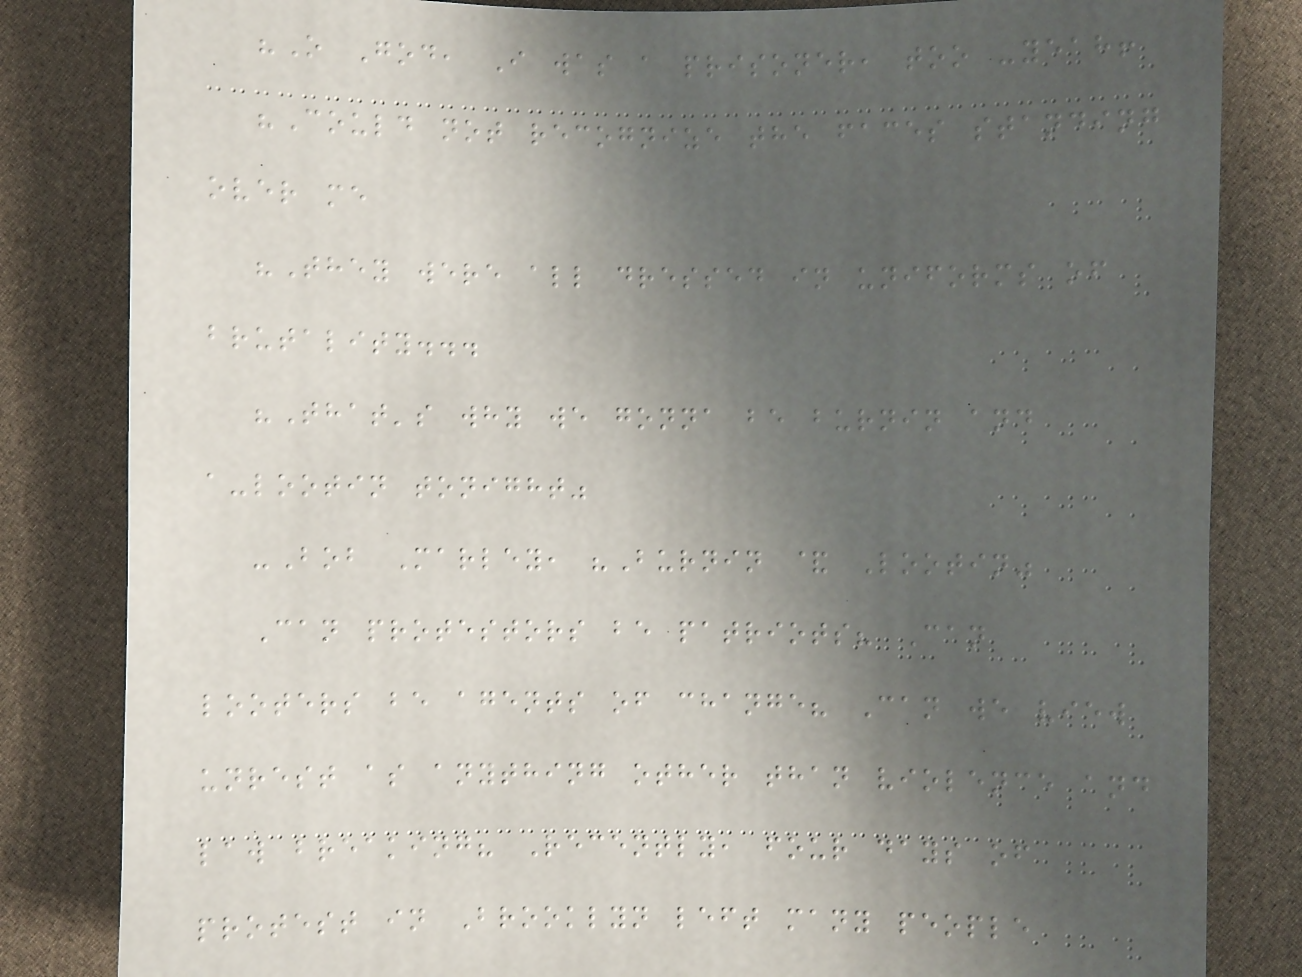"O God, I was a prisoner, too -yeah!
"Could not recognize the faces standing
over me
"They were all dressed in uniforms of
brutality...
"That's why we gonna be burnin and
a-lootin tonight"
-Bob Marley, "Burnin & Lootin"
Can protestors be patriots? Can
looters be agents of change? Can we view
unrest as anything other than violence and
law breaking? Recently, four days of
protest in Brooklyn left many people
